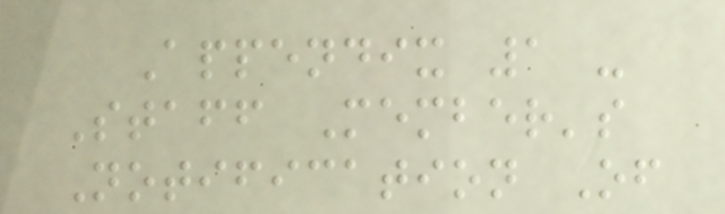Appendix 1 -
Staff Member's
Notification Of
